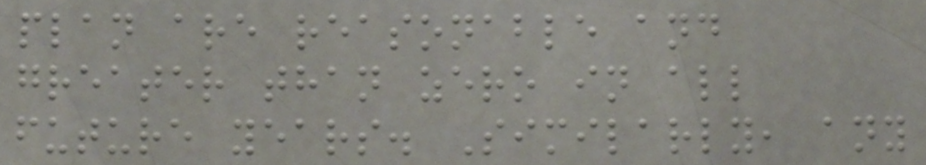plan are reasonable and
greater than zero in all
future years. Similarly, any
